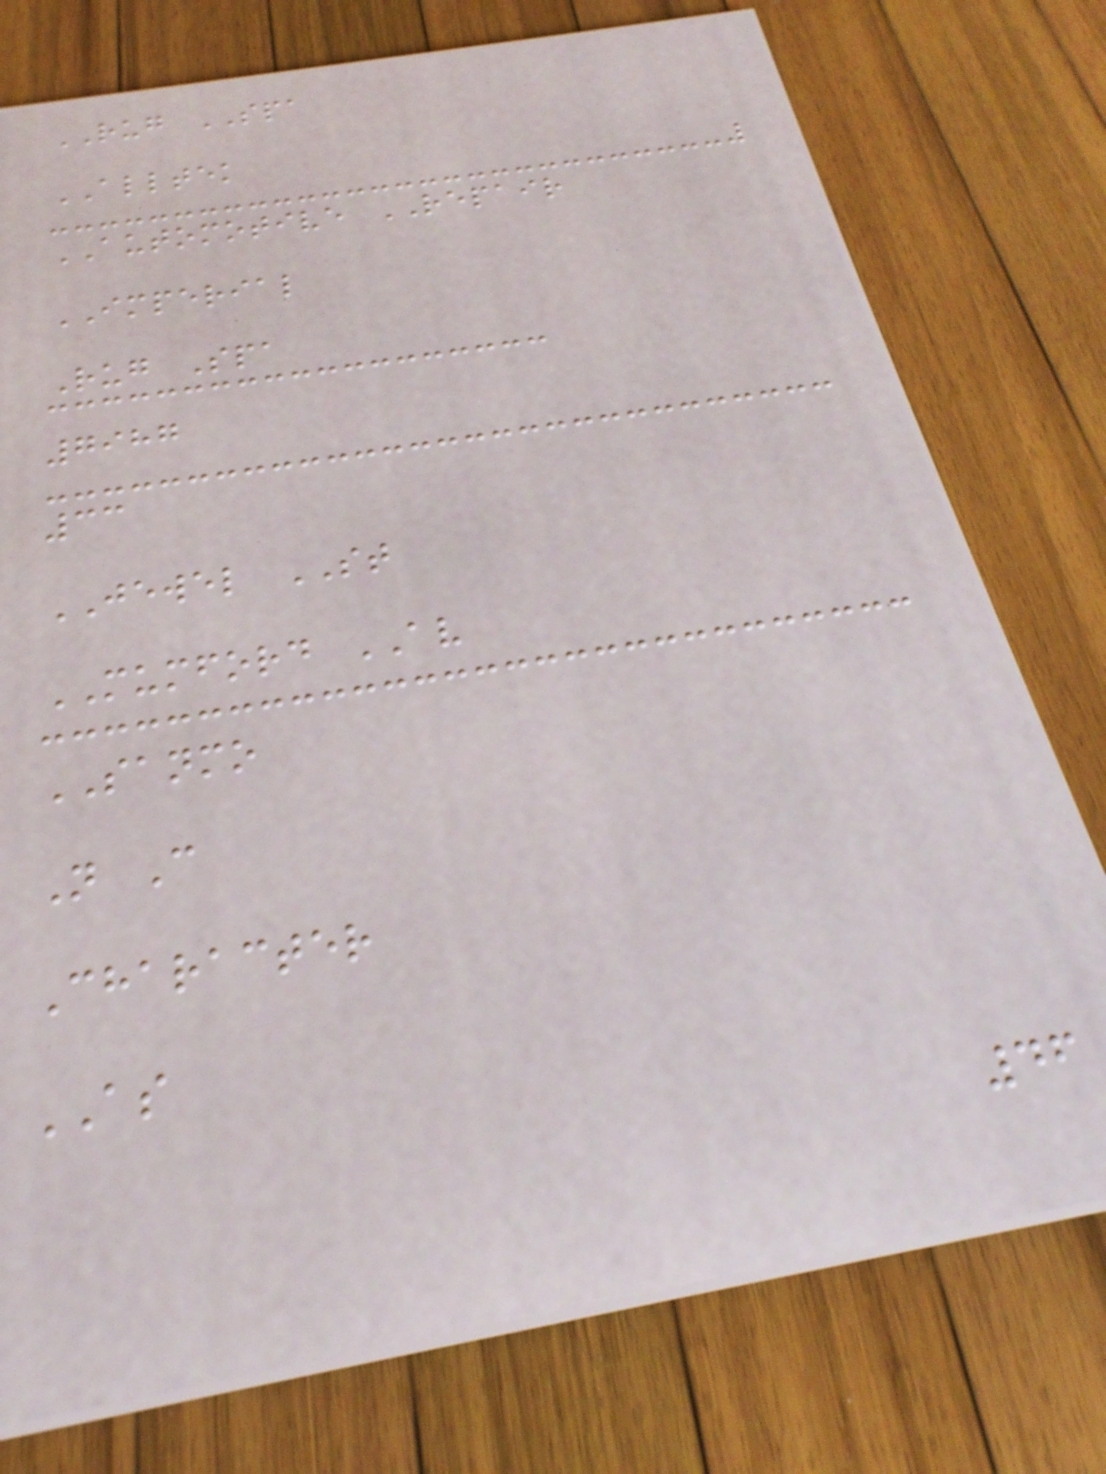RUG SPA
ALLTEK
AUTOMOTIVE REPAIR
IMPERIAL
Rug Spa
7987
33
JEWEL ST
MUMFORD AV
SANMO
N C
Character
AS
46
